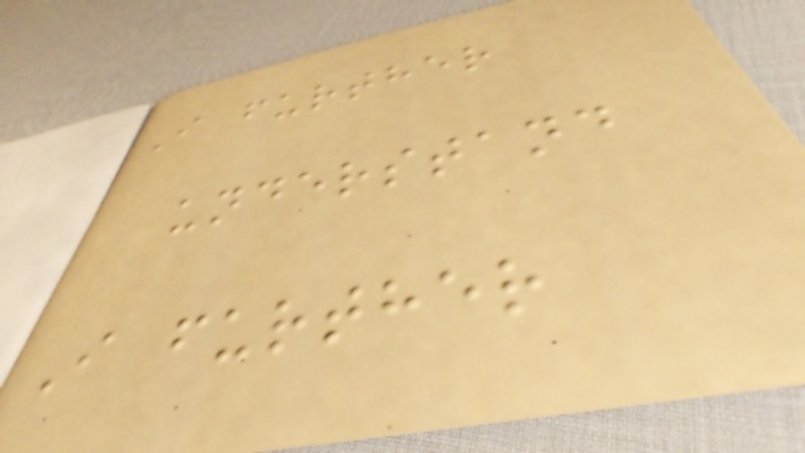I further
understand
I further
